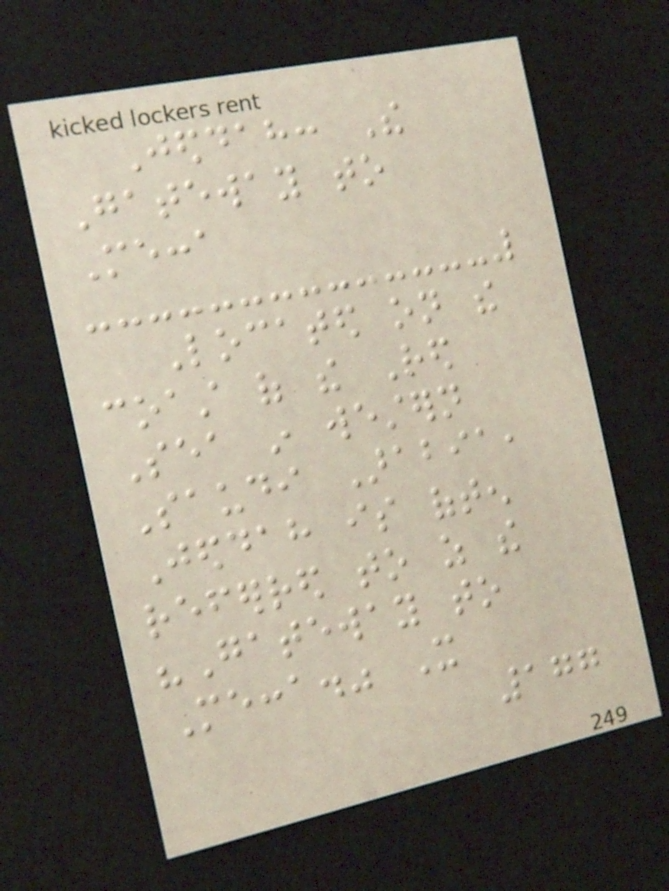Jeddah: The
Gateway to
Mecca
Located on the
coast of the Red
Sea in western
Saudi Arabia,
Jeddah is often
referred to as the
"Gateway to
Mecca." It
177
